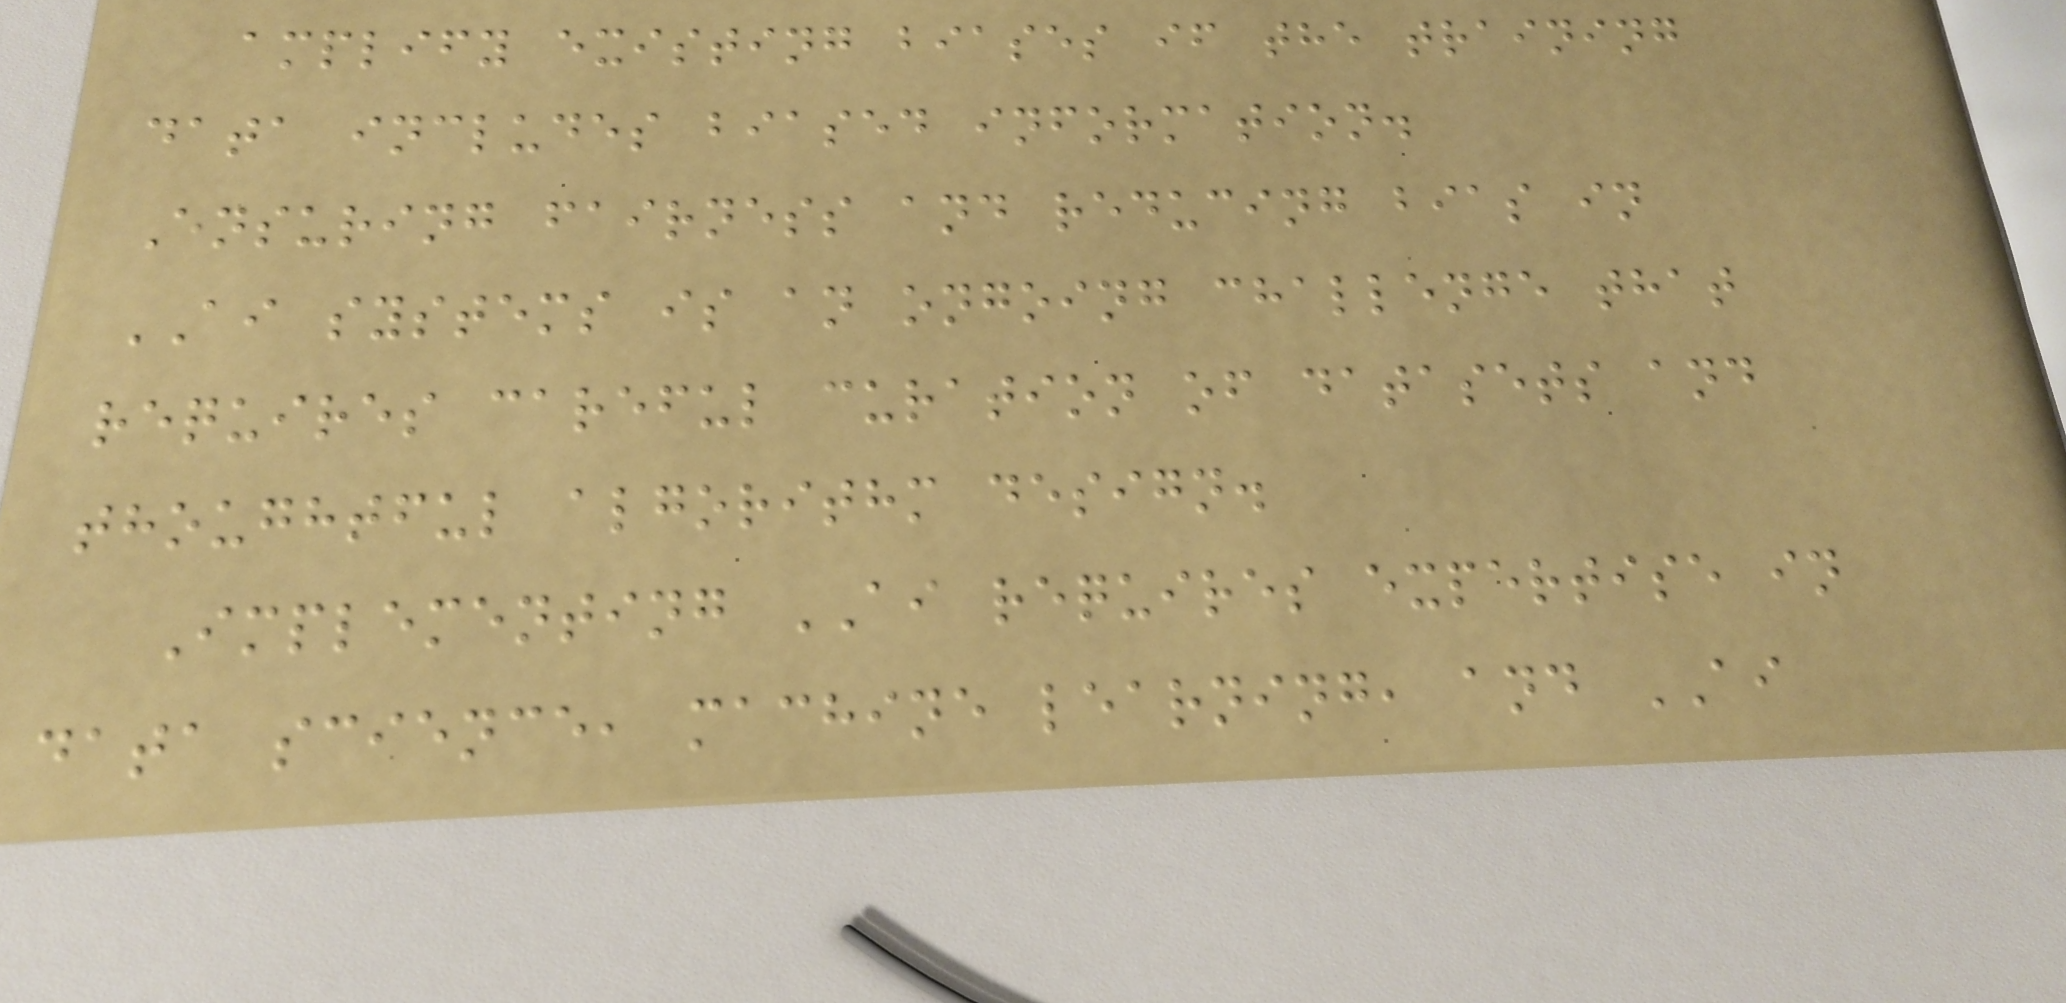amplify existing biases if the training
data includes biased information.
Ensuring fairness and reducing bias in
AI systems is an ongoing challenge that
requires careful curation of datasets and
thoughtful algorithm design.
Implementing AI requires expertise in
data science, machine learning, and AI
